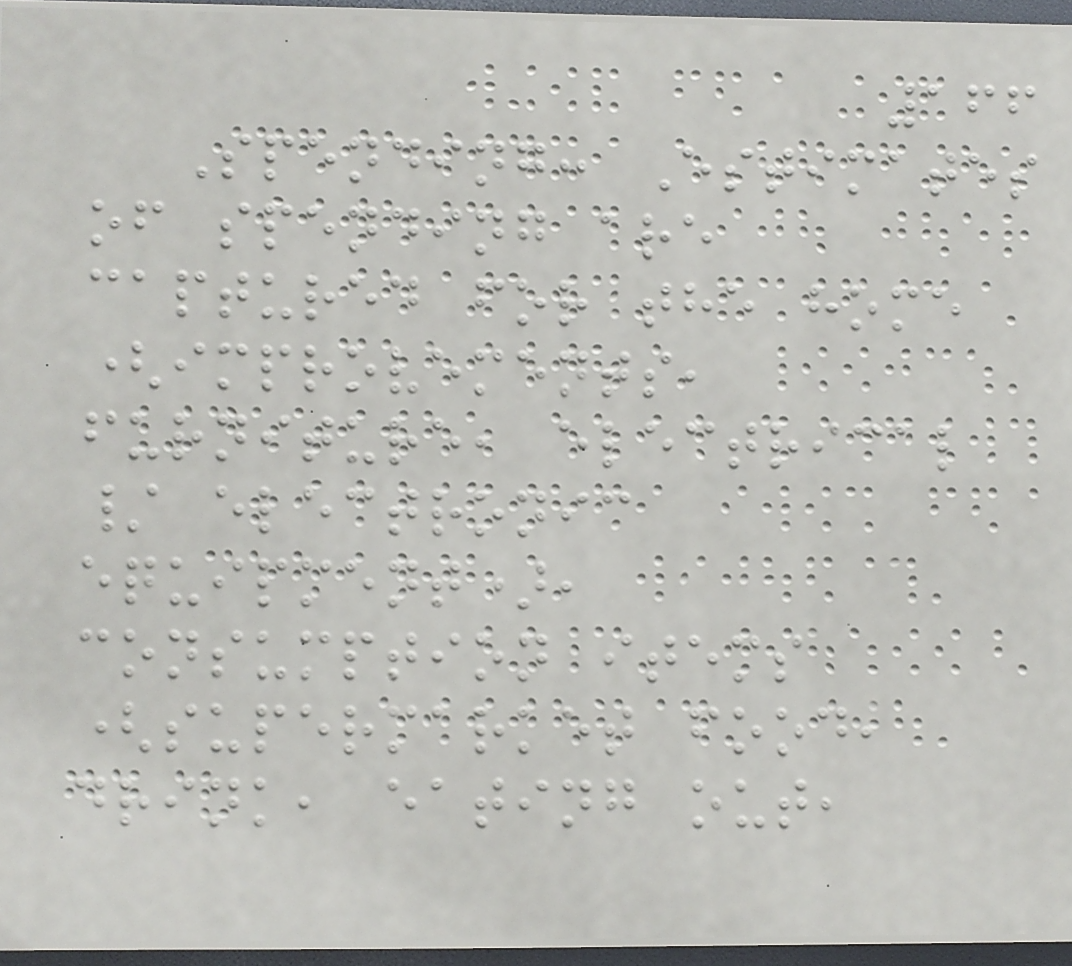166
Spending: Estimates
of spending are
captured for the home
(improvements,
furniture, electrical
/ electronic
equipment),
consumption items
(supermarket food,
drink, eating out,
